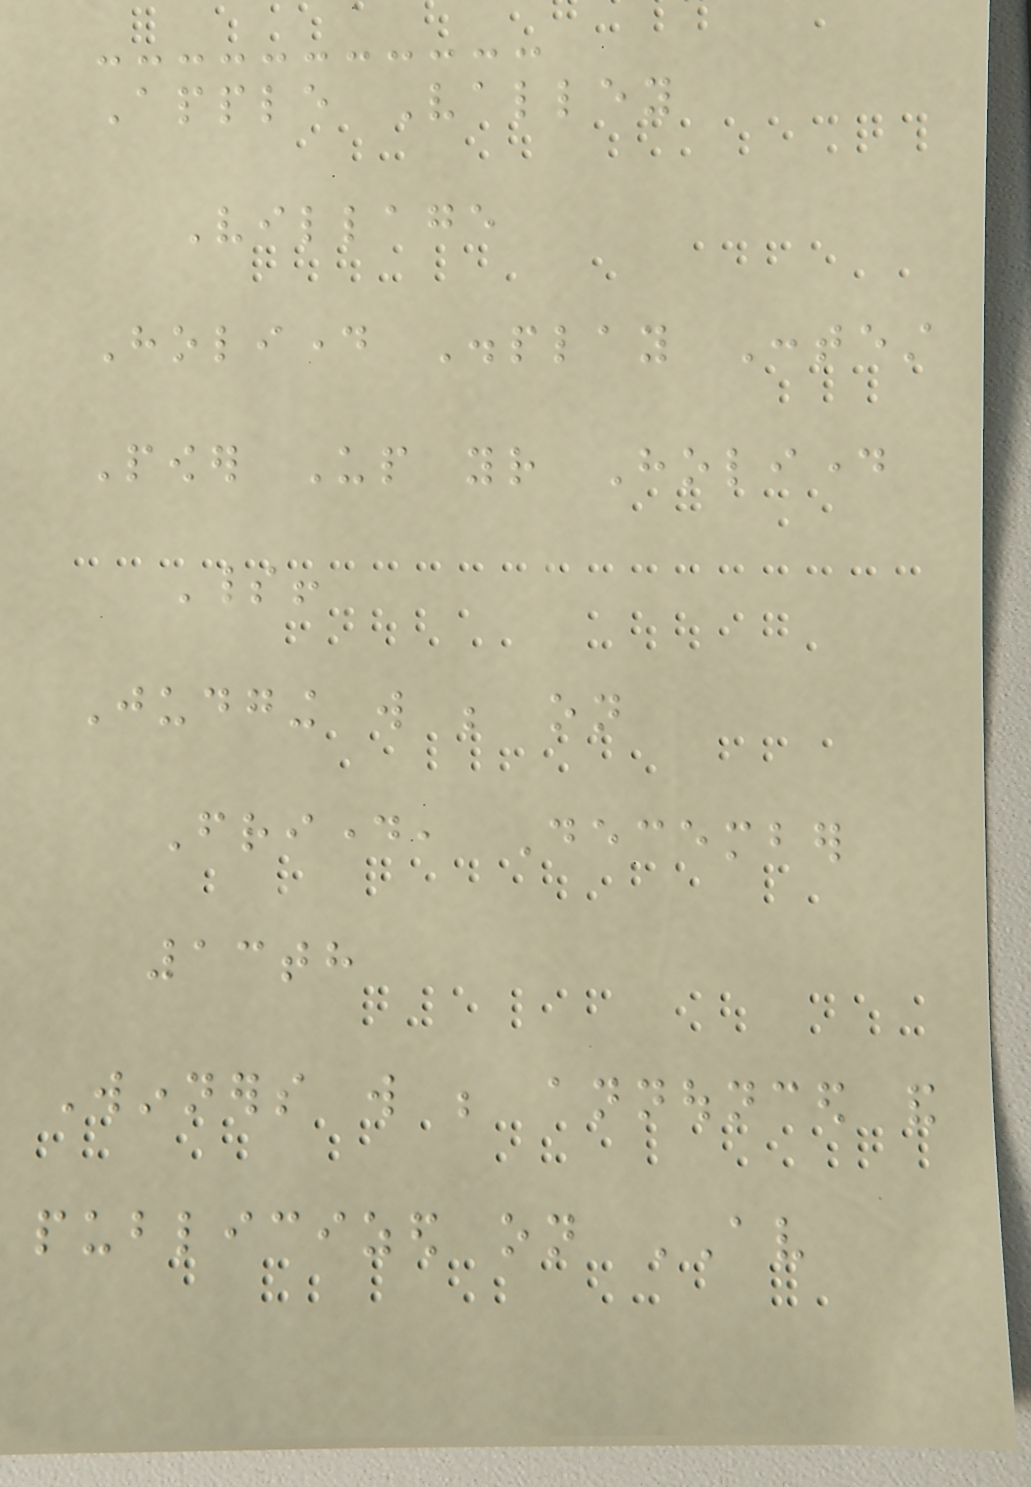Apple Valley
Village
Holiday Display Contest
Power Up your Holiday
Spirit!
Judging will be on
Friday, December
13th
Winners will be announced and
publicized on AV
